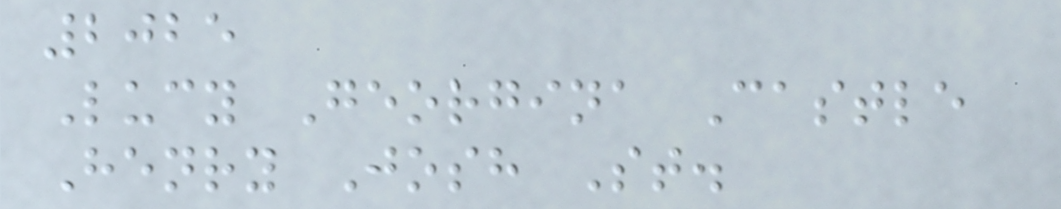2025
Lucy Georgina Castle
Henry Josh St.
